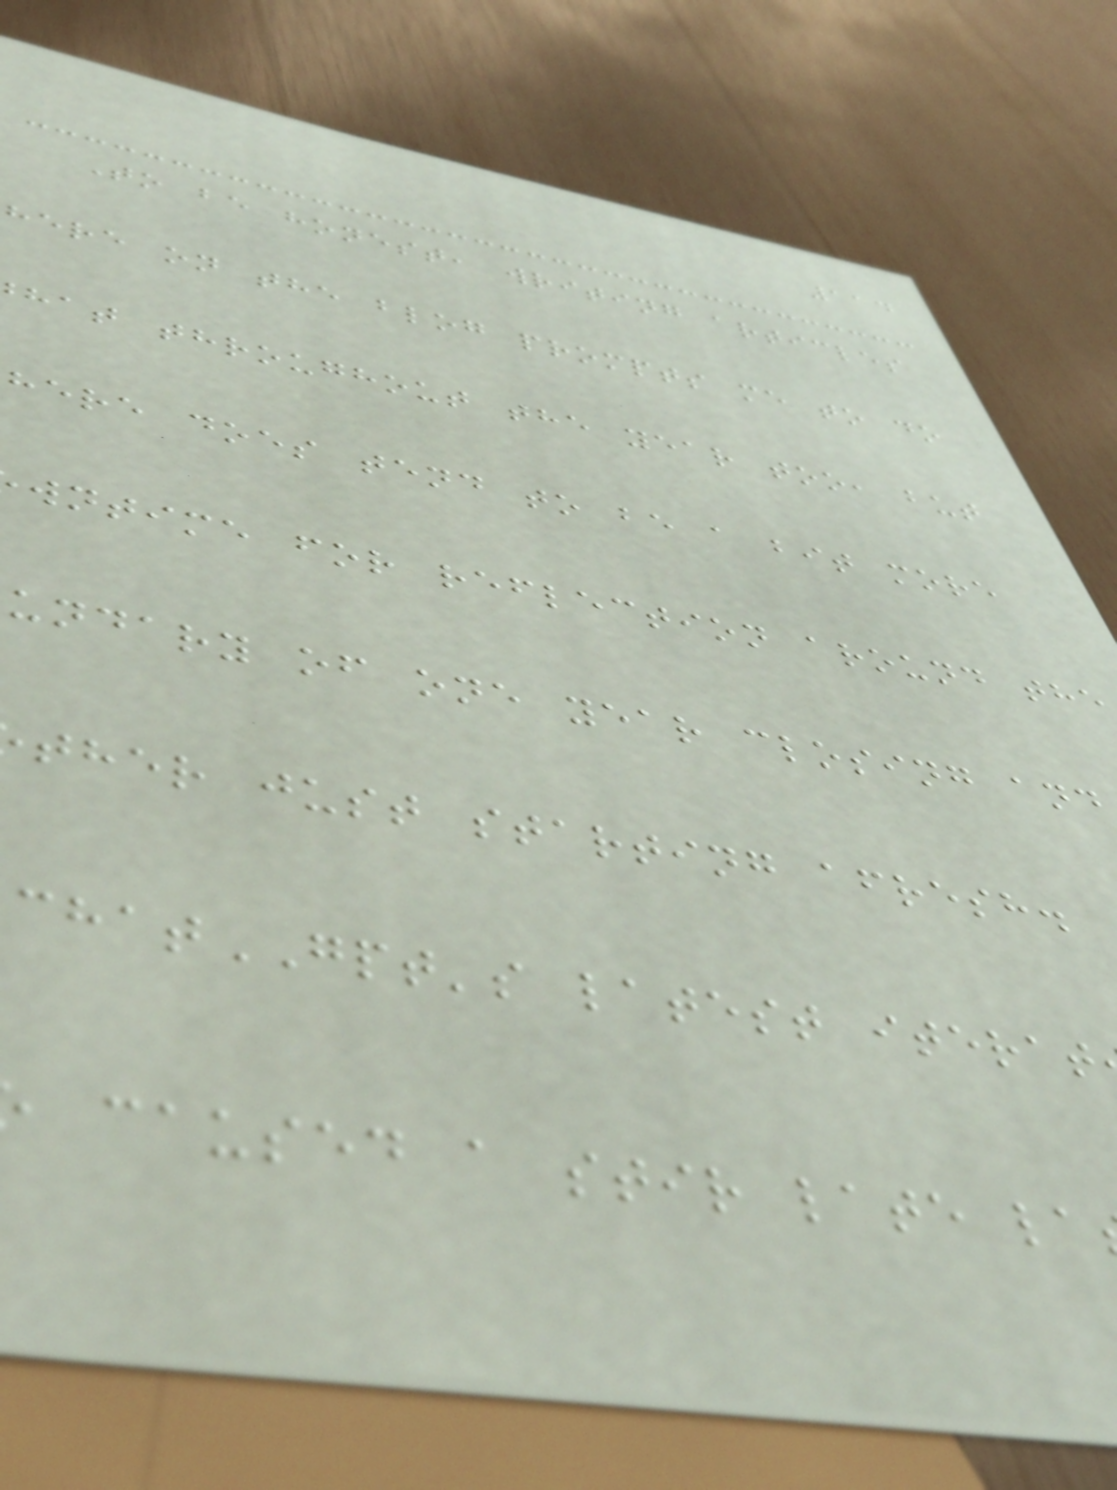114
To be honest, writing articles
here on the blog prompts me to do
hat throughout the year too, but
here does tend to be a bit more
wntime for reflection around the
undary of one year closing and
ther just starting afresh.
hatGPT's latest iterat
caused a stir late la
